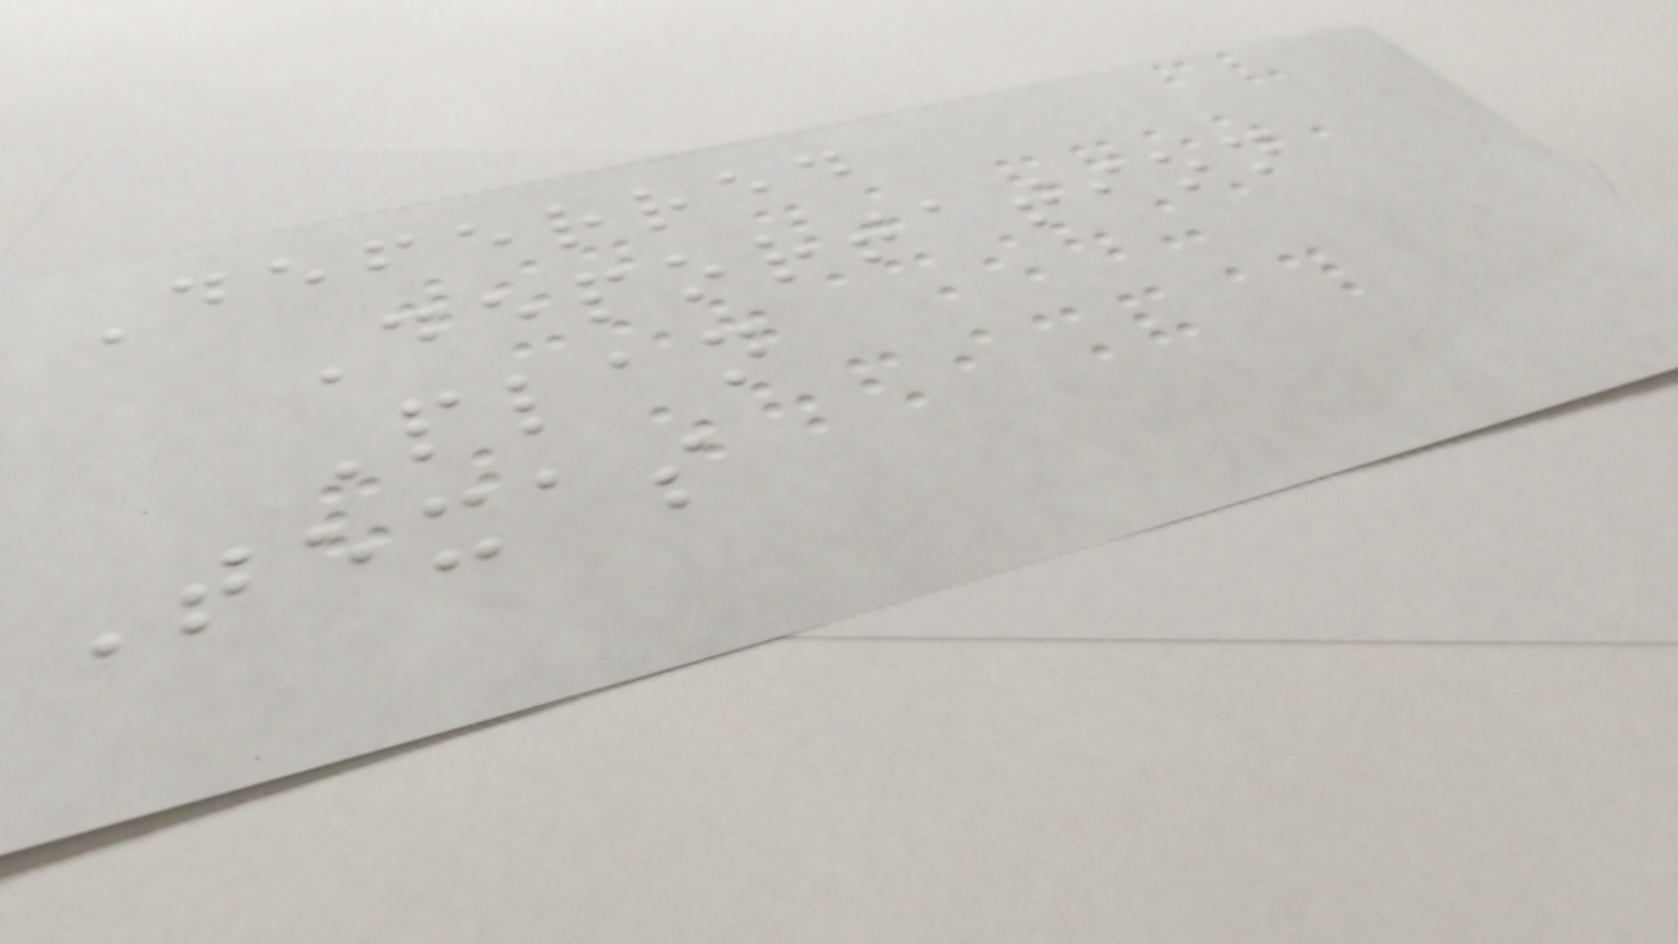Deferred
Deportation
Plan
Texas
